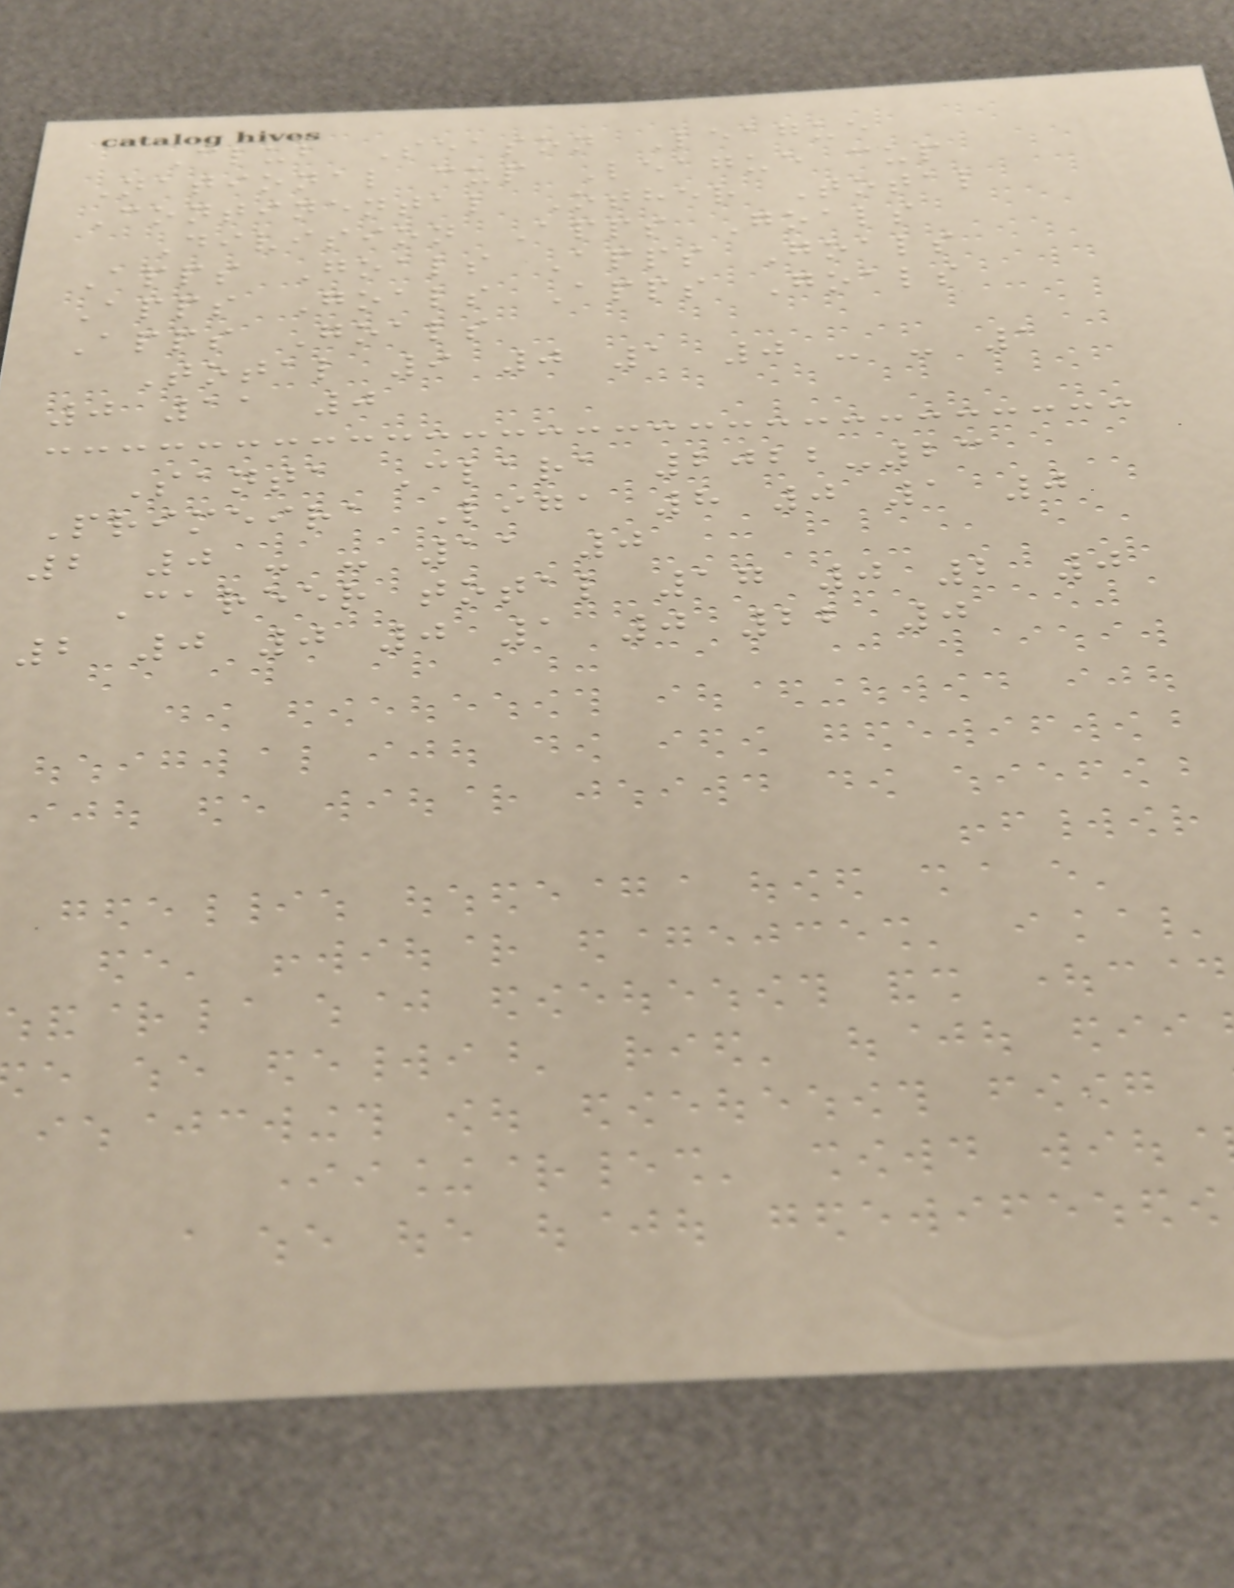Club Season League
National cup League cup
Continental Other Total
Division Apps Goals
Apps Goals Apps Goals
Apps Goals Apps Goals
Apps Goals
Total 9 0 1 0 - - 1
0 11 0
Santa Clara 2022-23
Primeira Liga 8 0 1 0
2 0 - - 11 0
Career total 17 0 2 0
2 0 0 0 1 0 22 0
